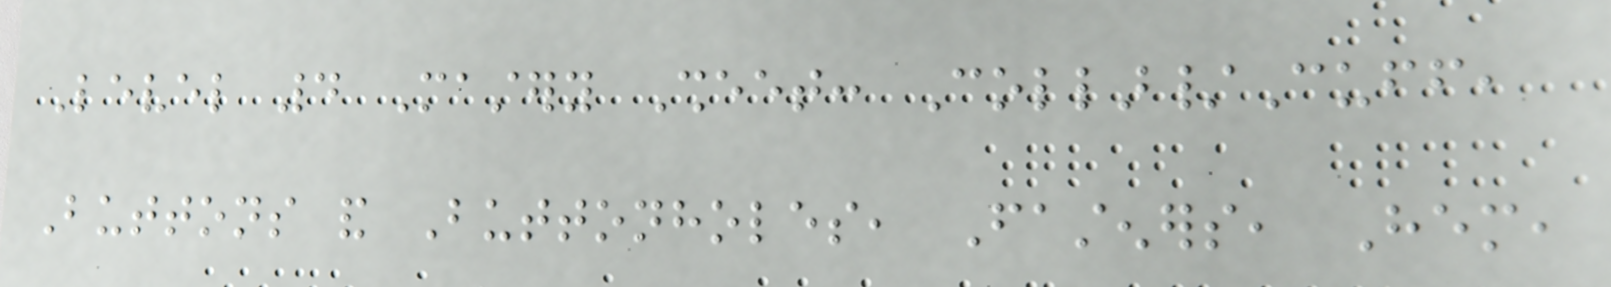Level 4 Mastery Sheet: Collar/Cuff,
Buttons and Buttonholes, Fasteners, Hem,
